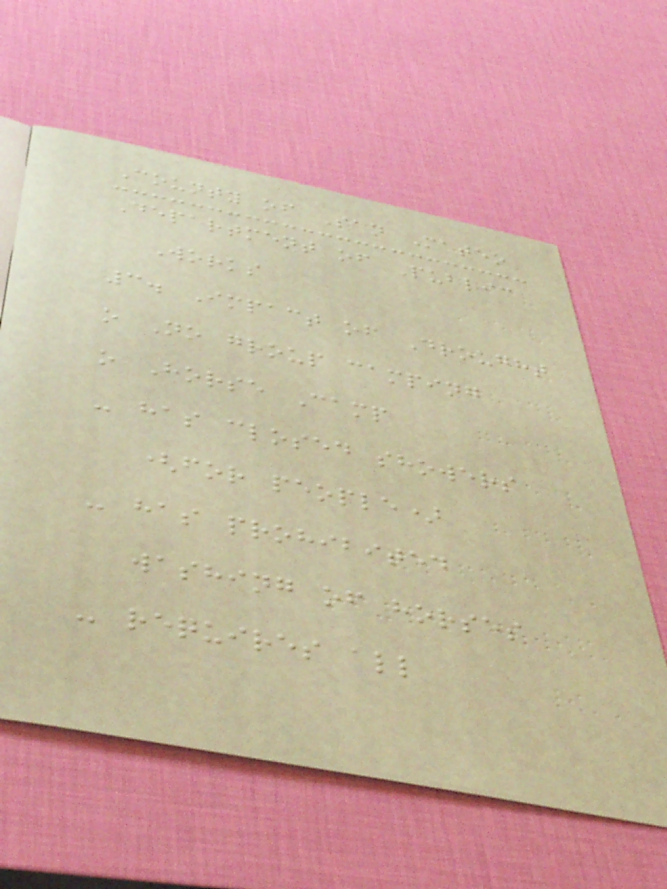County of San Mateo
Department of Public
Works
3. Impact of Drought
o No group camping
o Horse Camp
- has closed showers
(for people)
- has prohibited
washing of horses
- requires all
